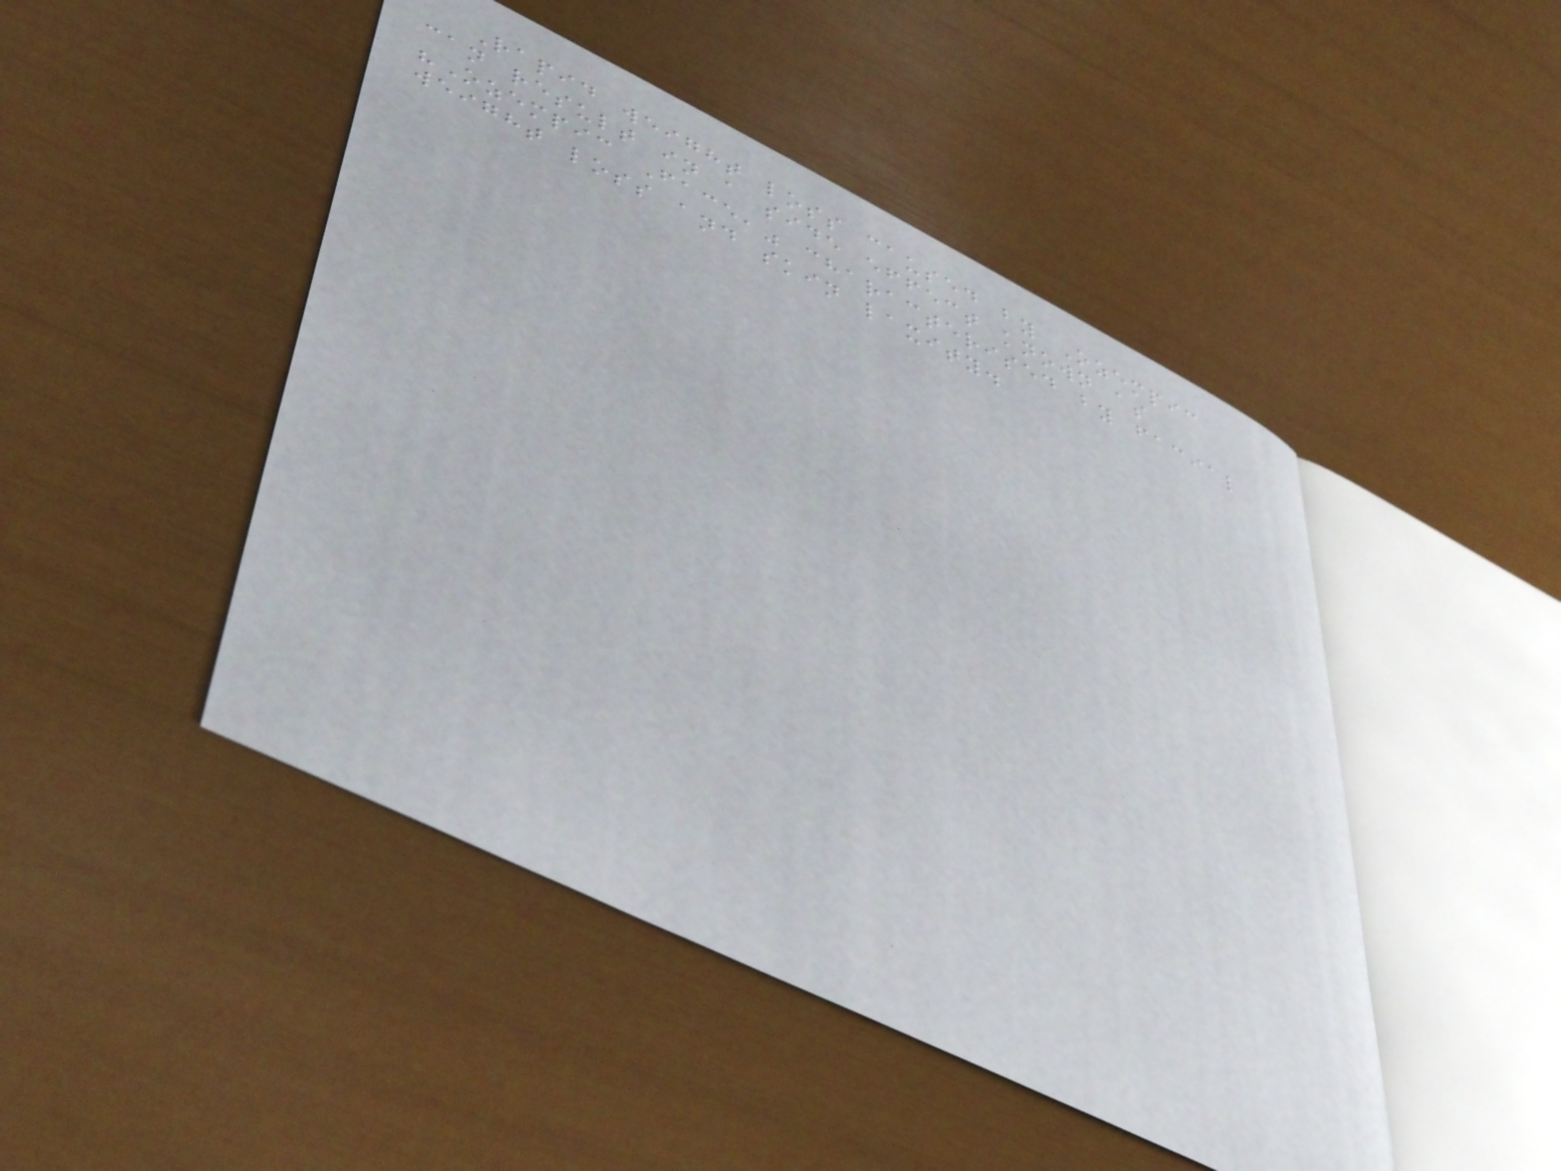Rapid weight loss caused by Ozempic
can result in a side effect known as
"Ozempic Face," characterised by facial
weight loss and skin laxity.
